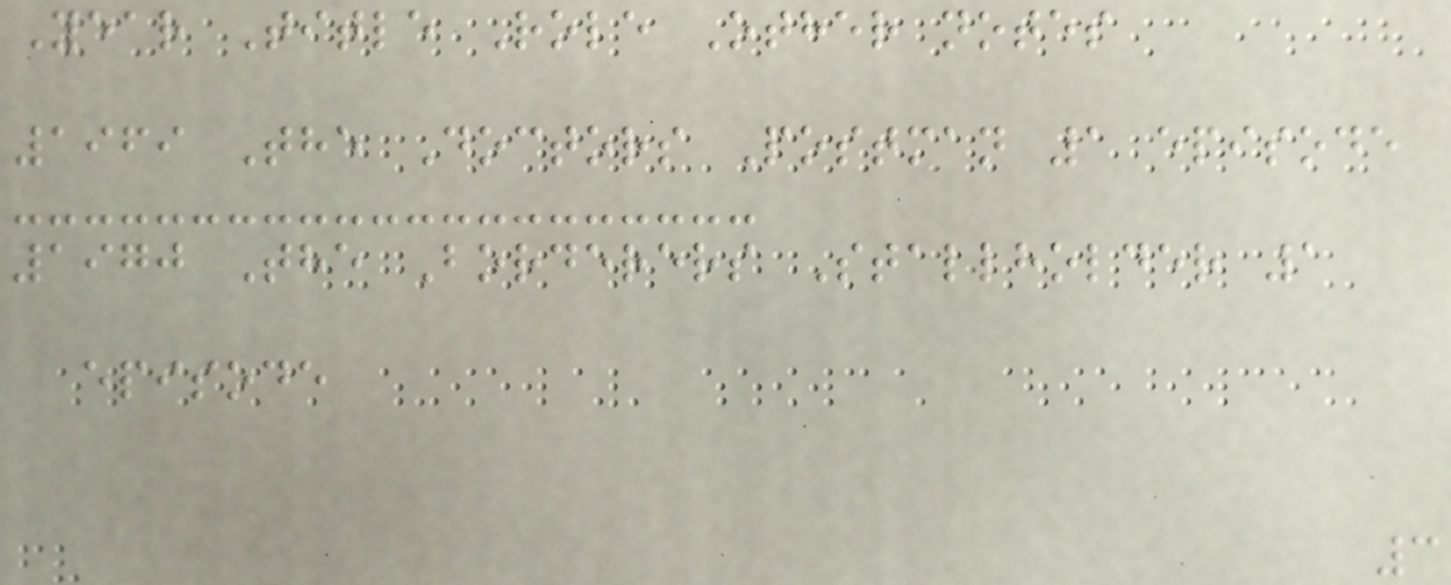Year Title Role Other notes
1969 The Doctors Postman 1 episode
1970 The Borderers Stallholder 1
episode
3
